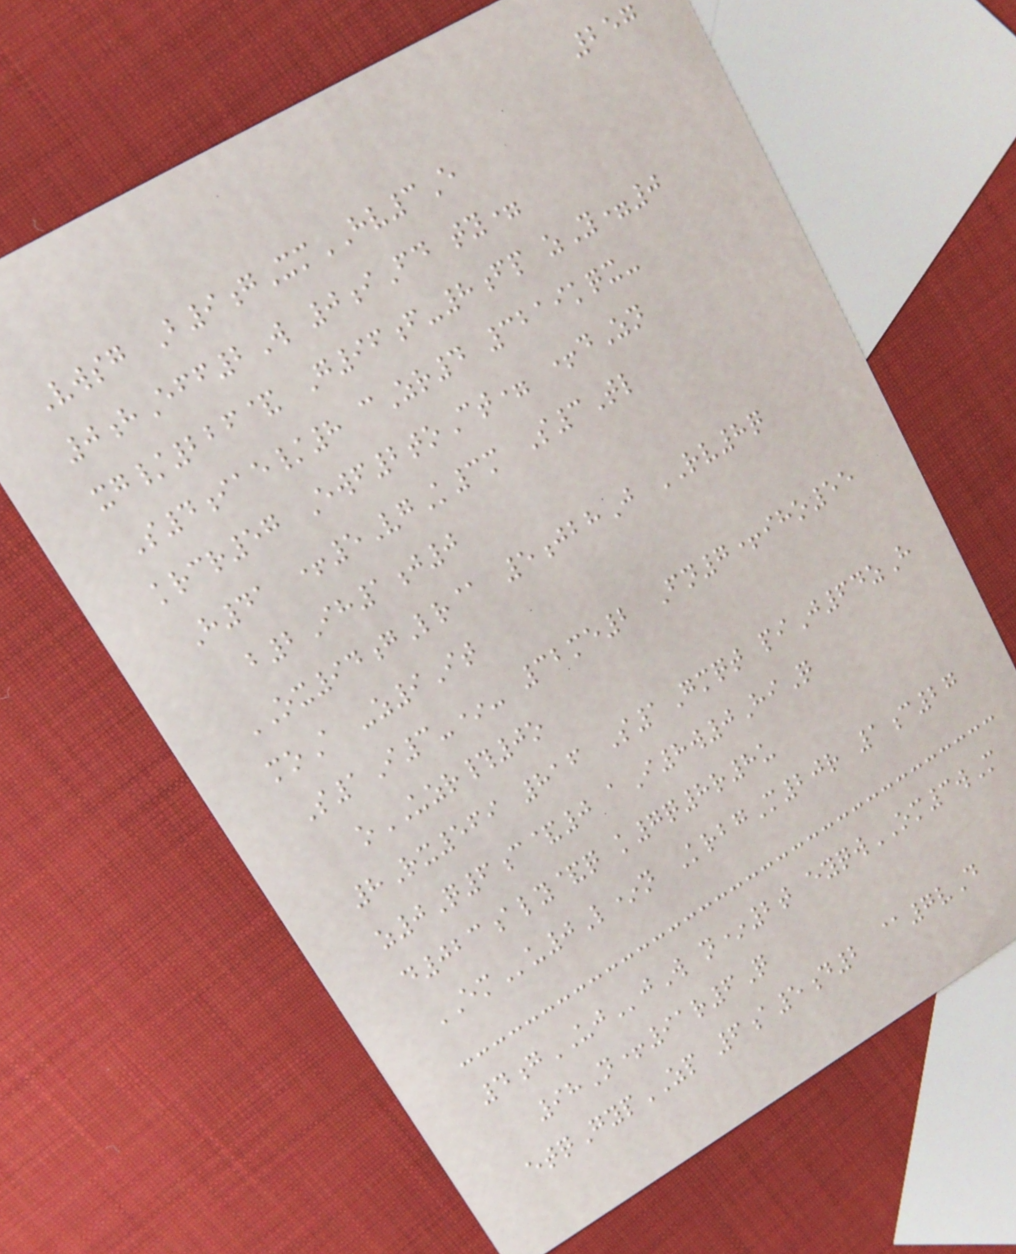257
Vwsg B9gXmHV3E
0hEff2W 0iFd ty=
xg/226& G96f-8fp zY=0
S4iae/8 cZr4 3219kqx-
krcr57 Ewf2toCt= +dZn
H41 +5VgK3m S3Tl
b2Ih1j0
OX94gLr@ 5jbhJ RV8q
moA -z9It
S1I3-*- 32me2 Fn7+iho55
oUZR#0o
8Rx569 816 S1Gmqt piJ64zH
z0Q6c&0 aI8w0HiQ
d023aly&q k7q8r8u
EMu0L*n KrbgM20r 1c27
4gUJjW n*2t eyqwOM3wM
98N+91r6Q
etqGypZP 6a5d2 @7vD
